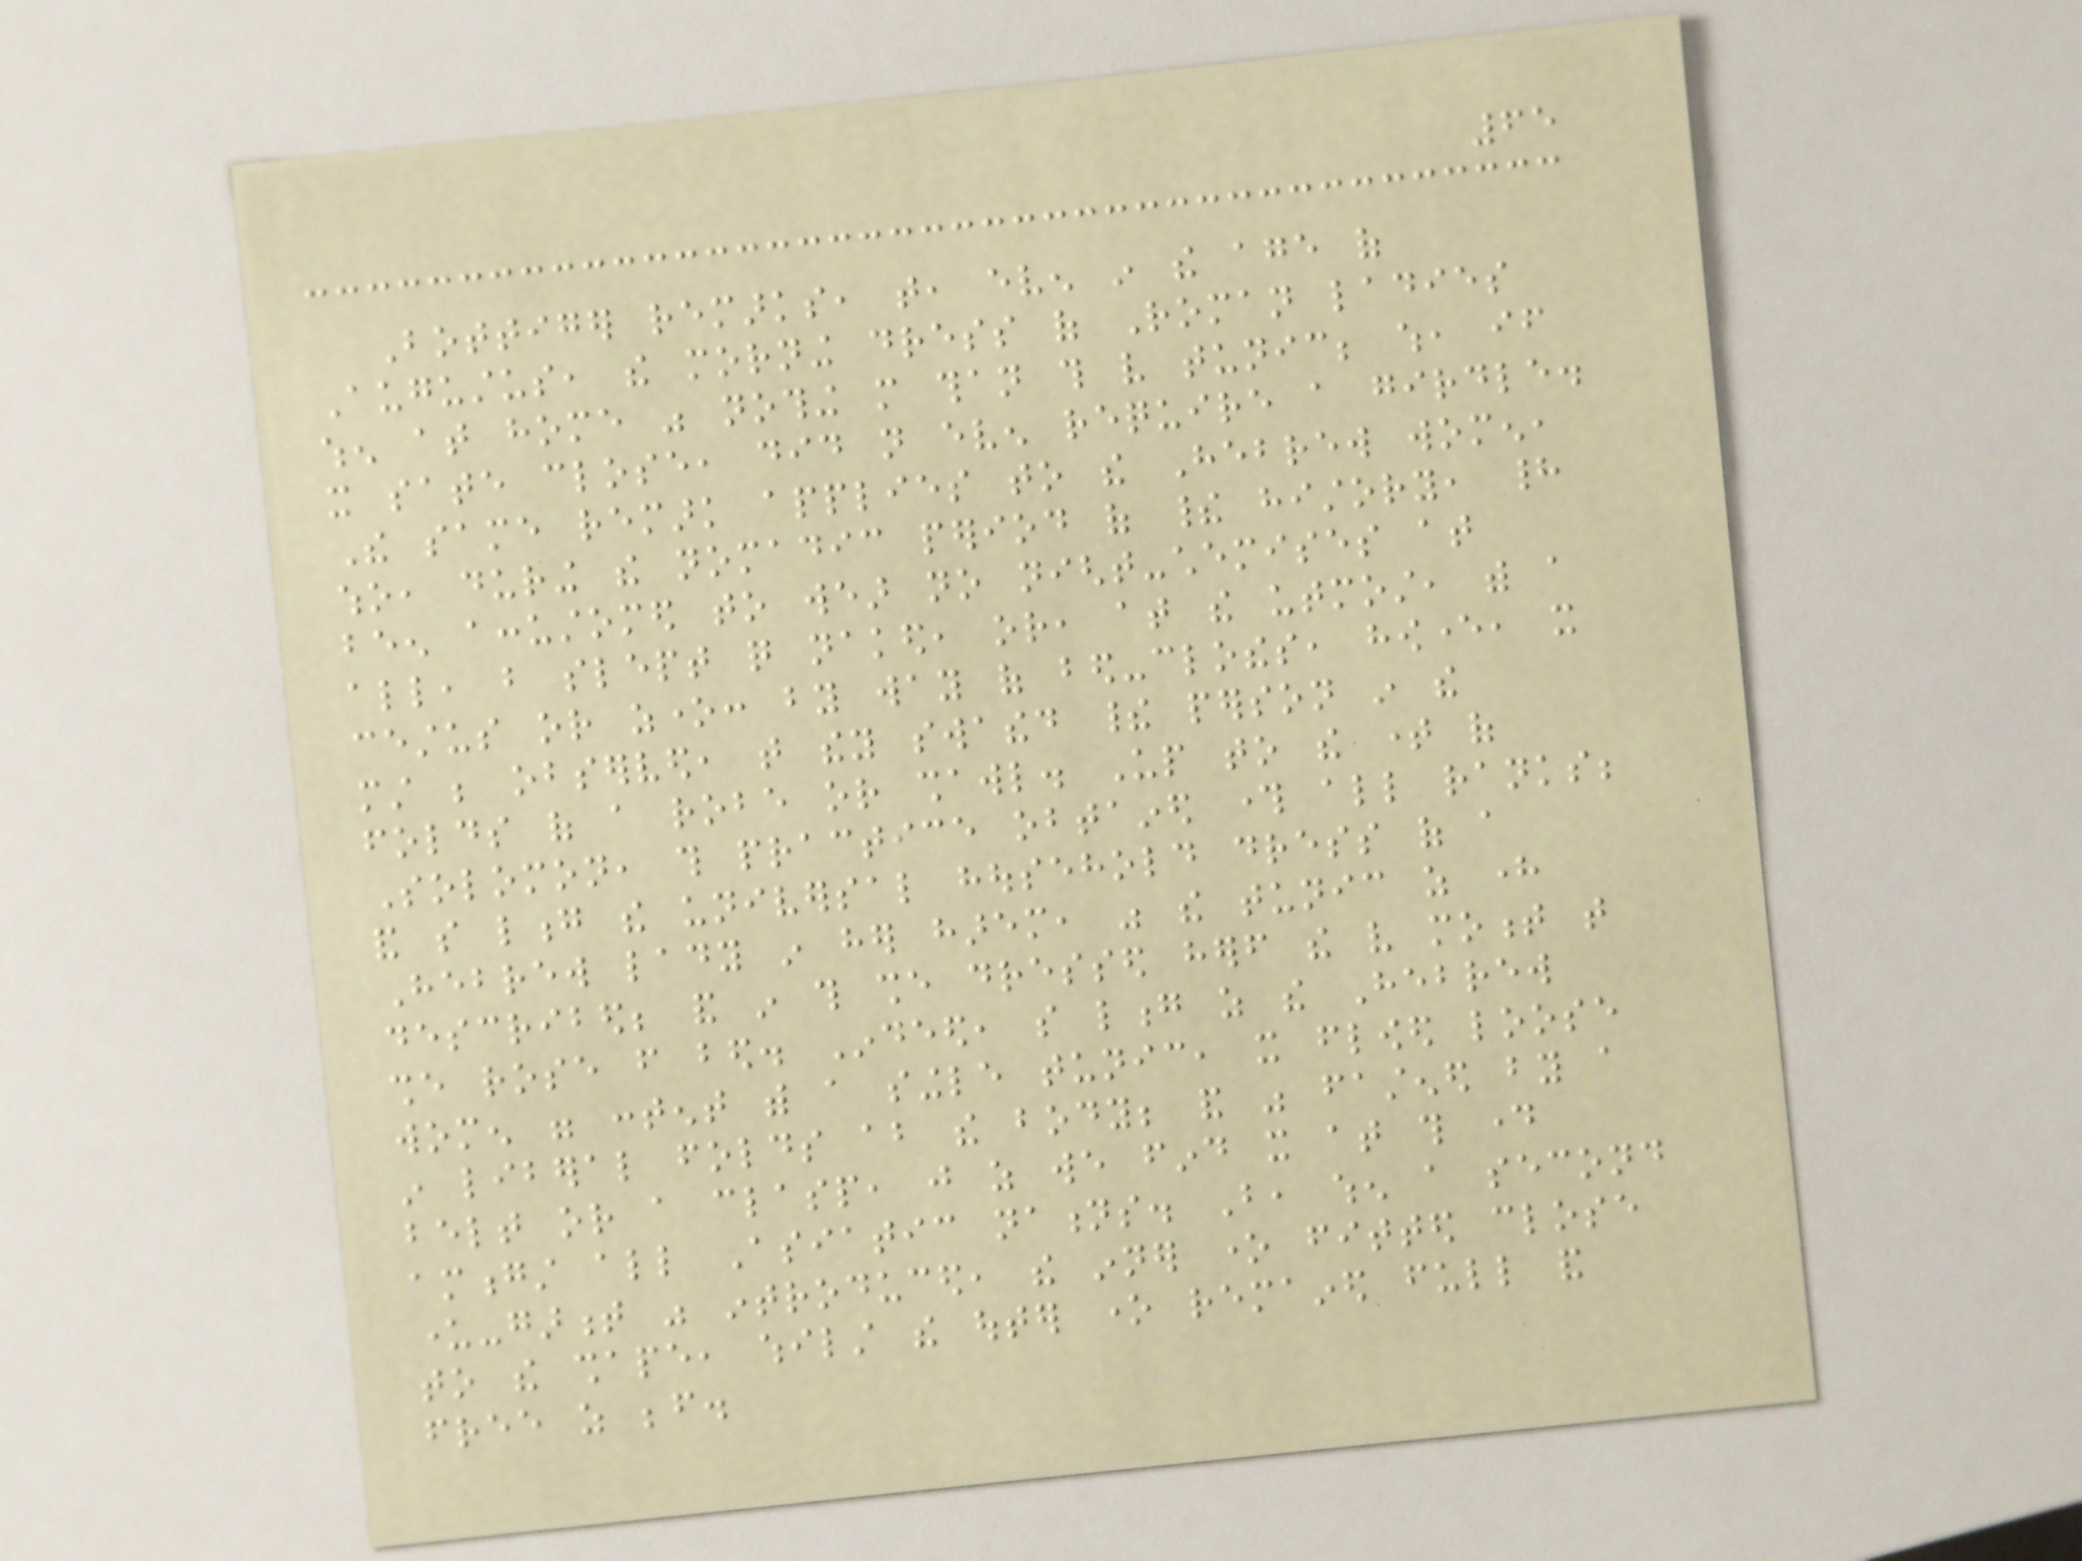65
Bottiger remarks, that, even in the age of
Augustus, the morning dress of Roman ladies
when at home was nothing more than this very tunic; which, if
it sate close, did not even require a girdle.
The same remark applies to the Hebrew women,
who, during the nomadic period of their history, had
been accustomed to wear no night-chemises at
all, but slept quite naked, or, at the utmost, with a
cestus or zone: by way of bed-clothes, however, it
must be observed, that they swathed their person in the
folds of a robe or shawl. Up to the time of
Solomon, this practice obtained through all ranks;
and so long the universal household dress of a
Hebrew lady in her harem, was the tunic as here
described; and in this she dressed herself the very moment that
she rose from bed. Indeed, so long as the Hebrew
women were content with a single tunic, it flowed loose
in liberal folds about the body; and was fastened by a
belt or a clasp, just as we find it at this day
amongst all Asiatic nations. But, when a second
under-garment was introduced, the inner one fitted close
to the shape, whilst the outer one remained full and
free as before.
